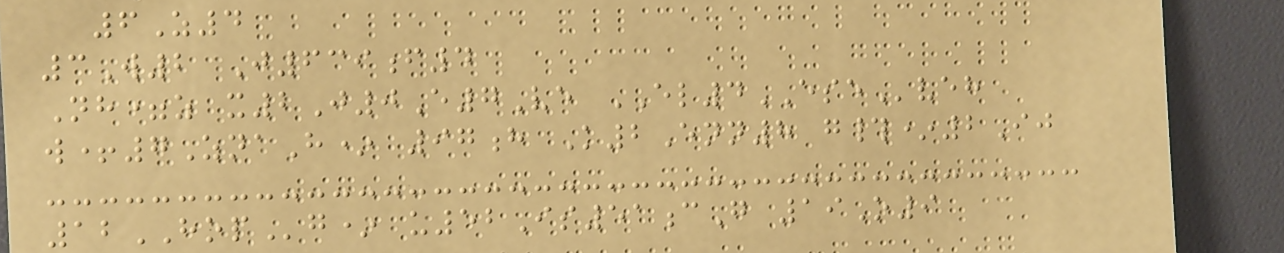6Z4
3W2 J639f4
Nh=z x2J0E7Ve EL4ESEveh
w+7ZnaH* 97h K2Enn8 g#*2Ij
12HOPg* u52Is51cG 19O9
